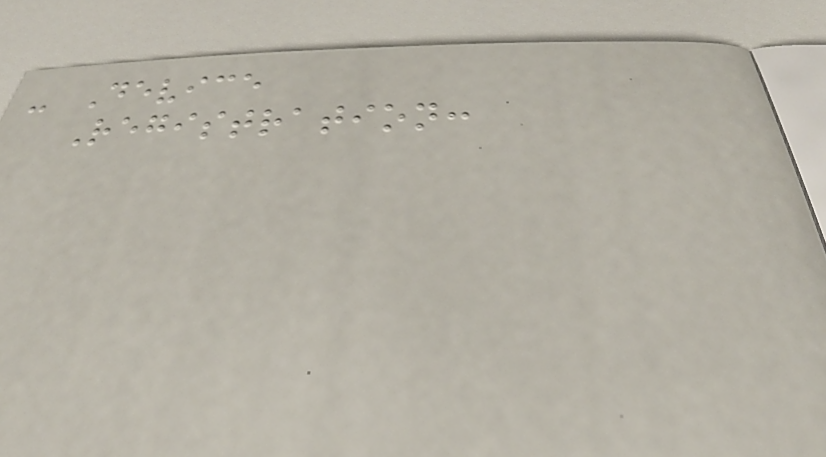- Device
Registration:
